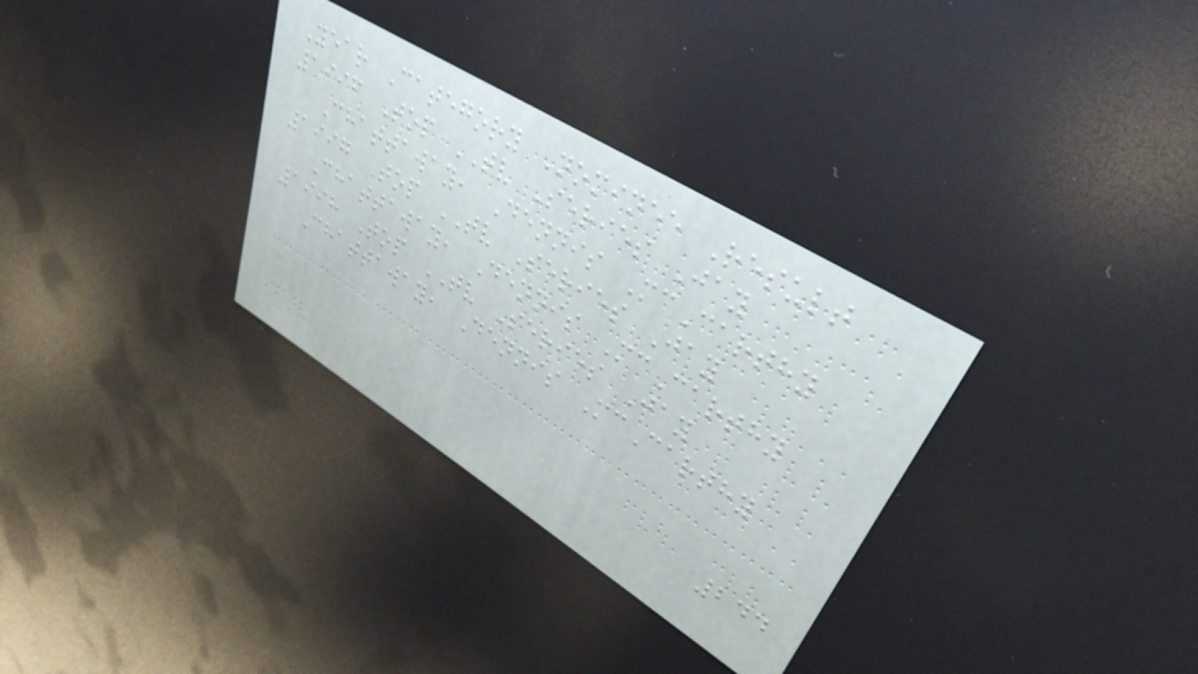Year Category Nominee Result
1996 Top TV Series Jay
Chattaway, Dennis McCarthy
1997 Top TV Series Jay
Chattaway, Dennis McCarthy
1998 Top TV Series Jay
Chattaway, Dennis McCarthy
244
